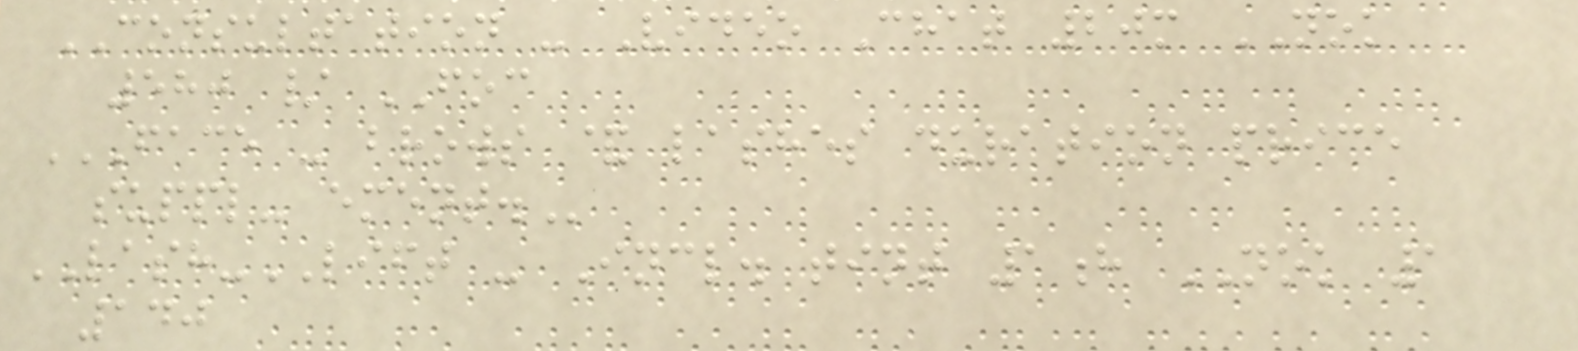CONSULTATION - Video Chat 20m NOK
580 / FOC
FACE - BROWS & LASHES DURATION PRICE
SUPPL- EMENT.
LASH-LIFT - Incl. tint 1h NOK 1
140
